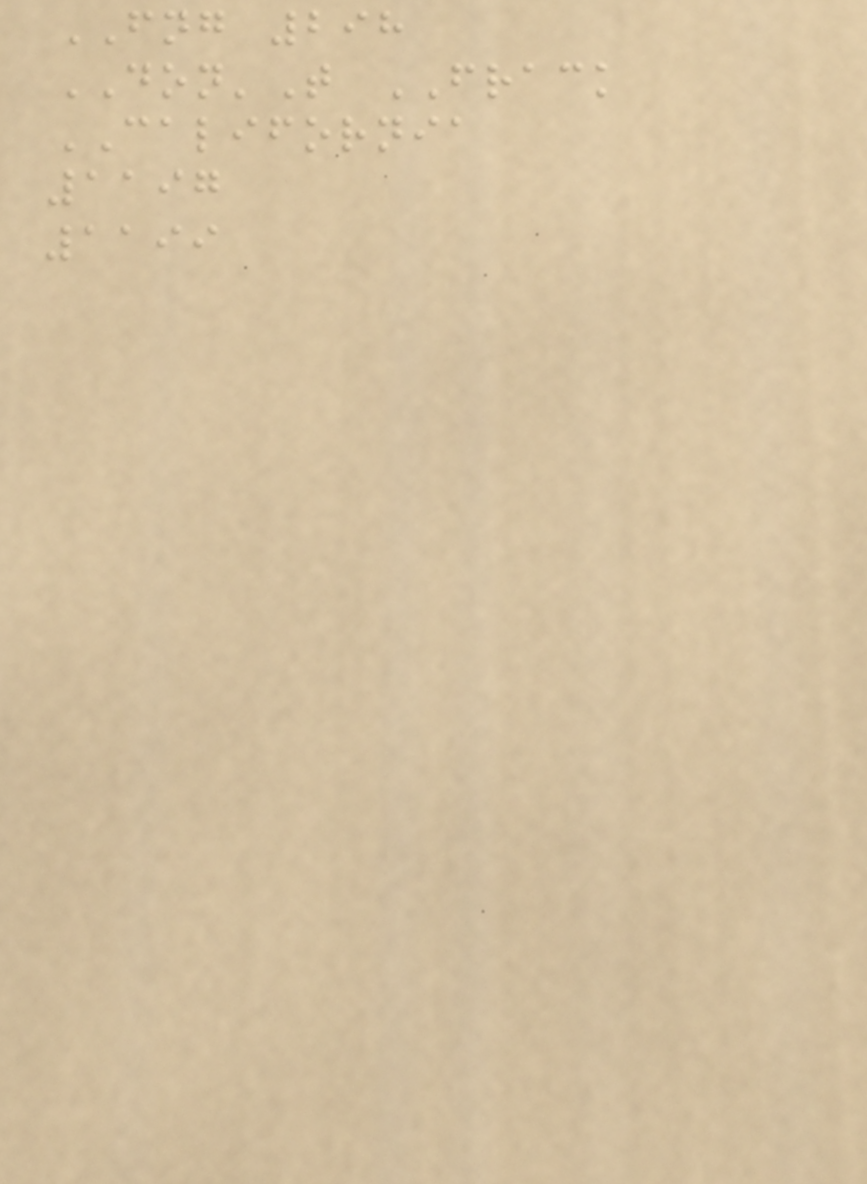FNG 298
DON'T FRACK
CALIFORNIA
1197
1199
